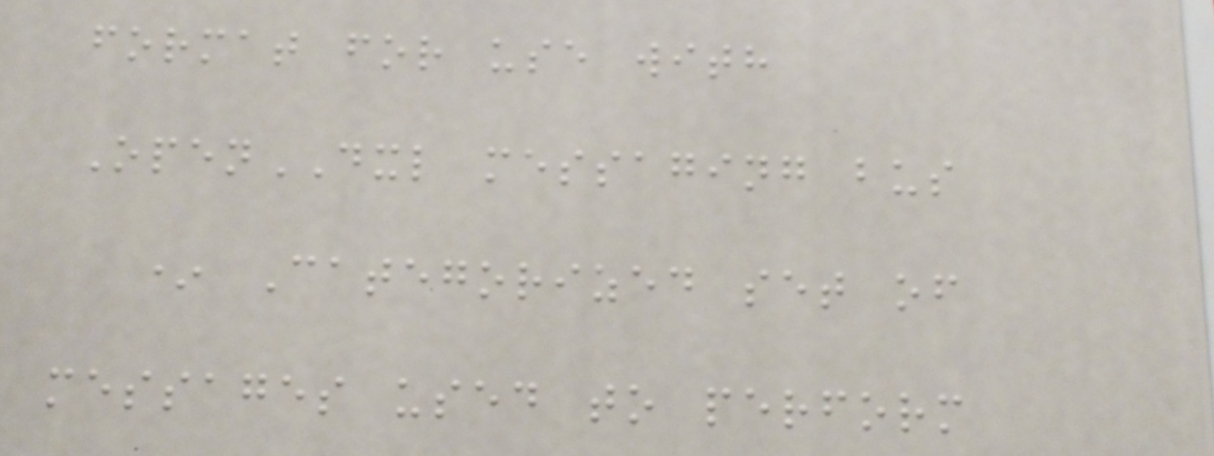format for use with
OpenDXL messaging bus
* Categorized set of
messages used to perform
